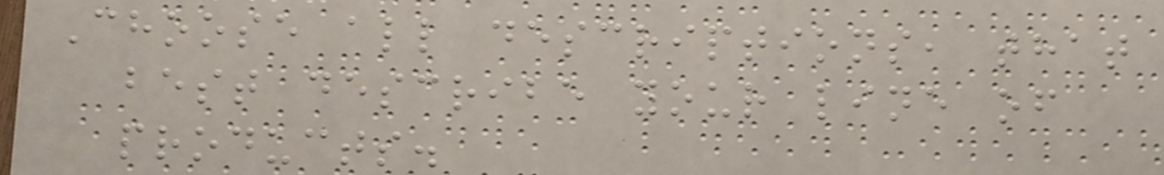Choose all descriptions, that
best describe your line of
products.
